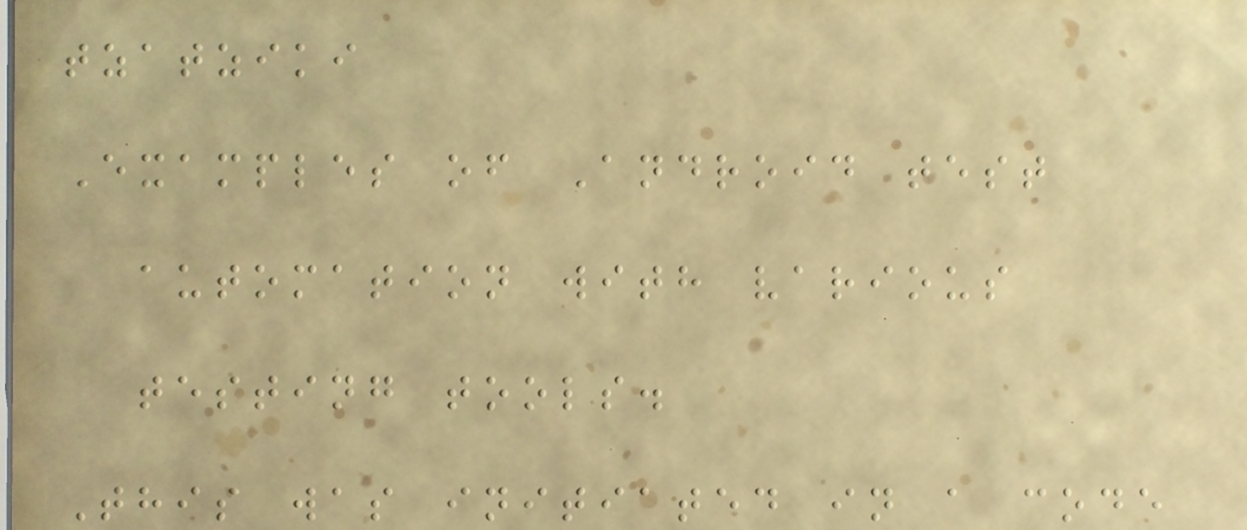tzatziki
Examples of Android test
automation with various
testing tools.
This was initiated in a code
